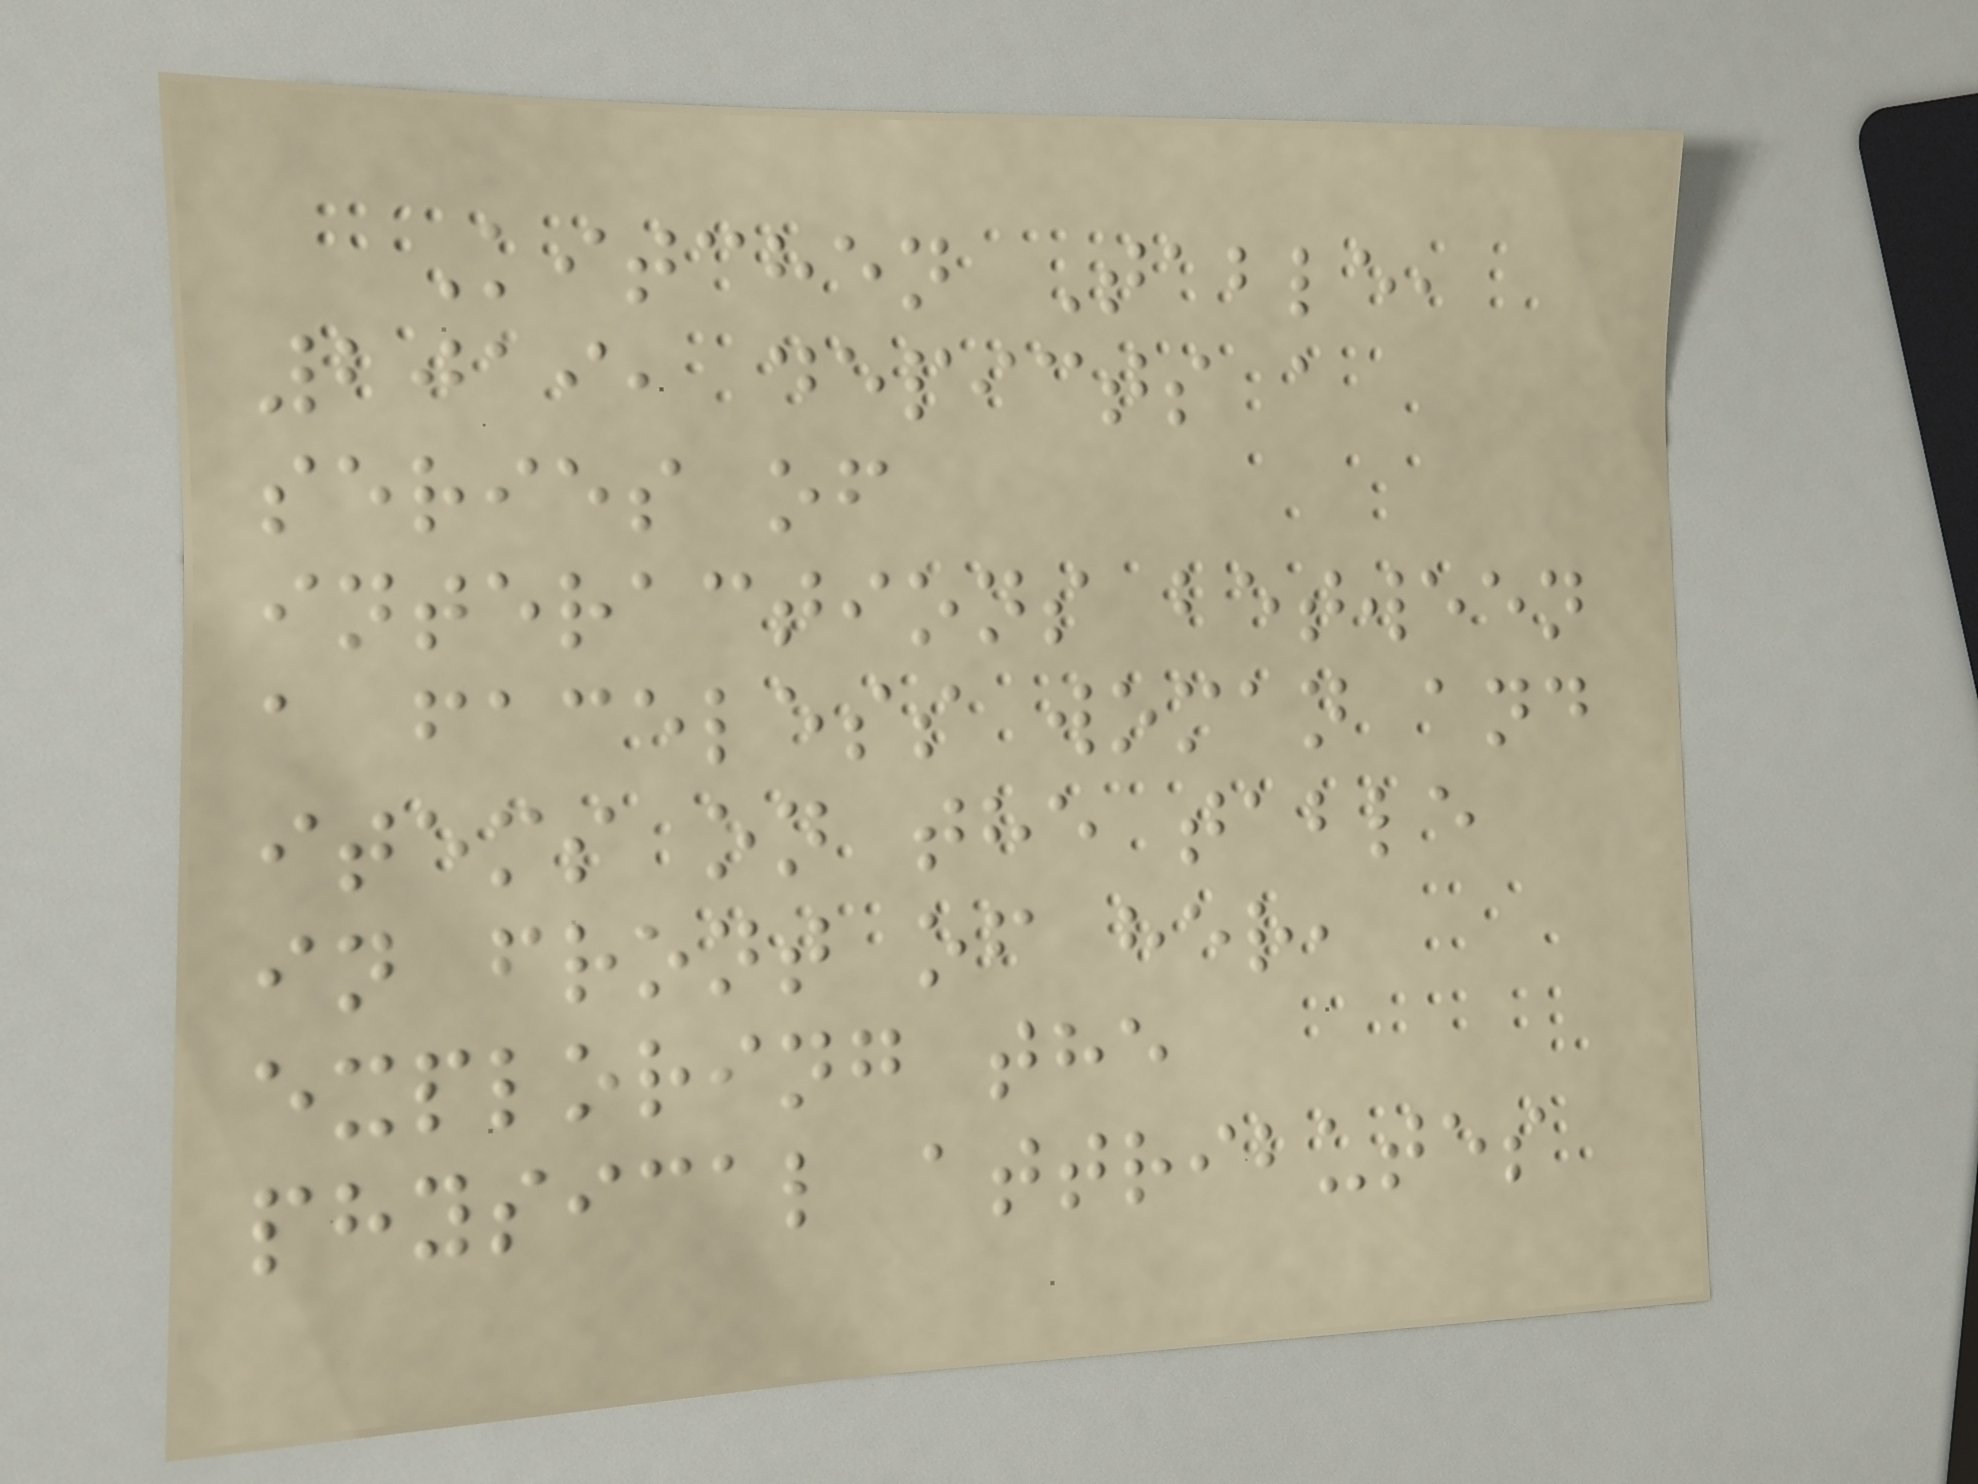Kitchen Table,
2019, depicts a
series of
interactions between
a faceless woman and
items on the table
in front of her,
exploring the
physical attributes
